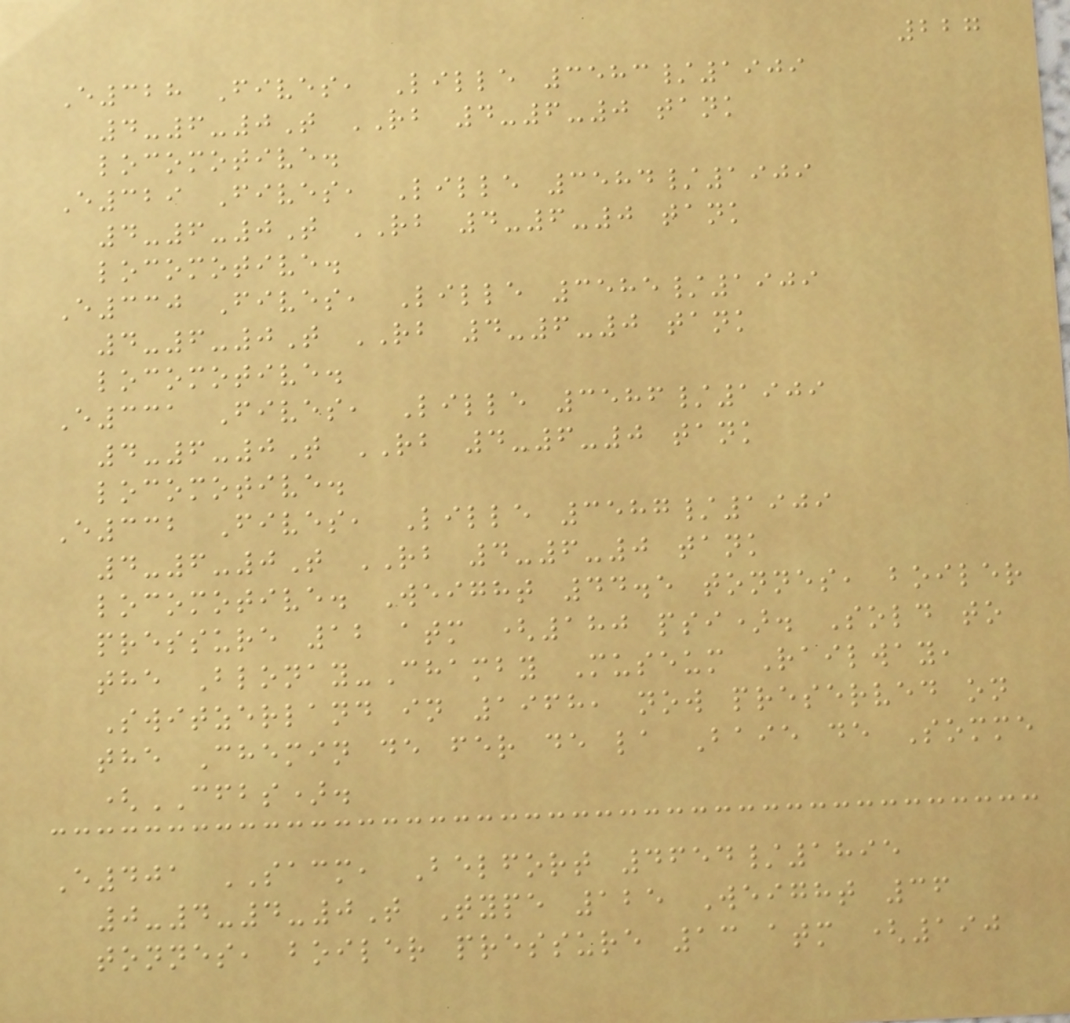227
E328 Fives, Lille 3583/1909
4-6-0T RB 4-6-0 tank
locomotive.
E329 Fives, Lille 3584/1909
4-6-0T RB 4-6-0 tank
locomotive.
E330 Fives, Lille 3585/1909
4-6-0T RB 4-6-0 tank
locomotive.
E331 Fives, Lille 3586/1909
4-6-0T RB 4-6-0 tank
locomotive.
E332 Fives, Lille 3587/1909
4-6-0T RB 4-6-0 tank
locomotive. Weight 44.5 tonnes, boiler
pressure 12 atm (180 psi). Sold to
the Blonay-Chamby Museum Railway,
Switzerland in 1968, now preserved on
the Chemin de fer de la Baie de Somme
(CFBS).
E401 SACM, Belfort 4654/1895
0-4-4-0T Type 125 Weight 36
tonnes, boiler pressure 13 atm (190
